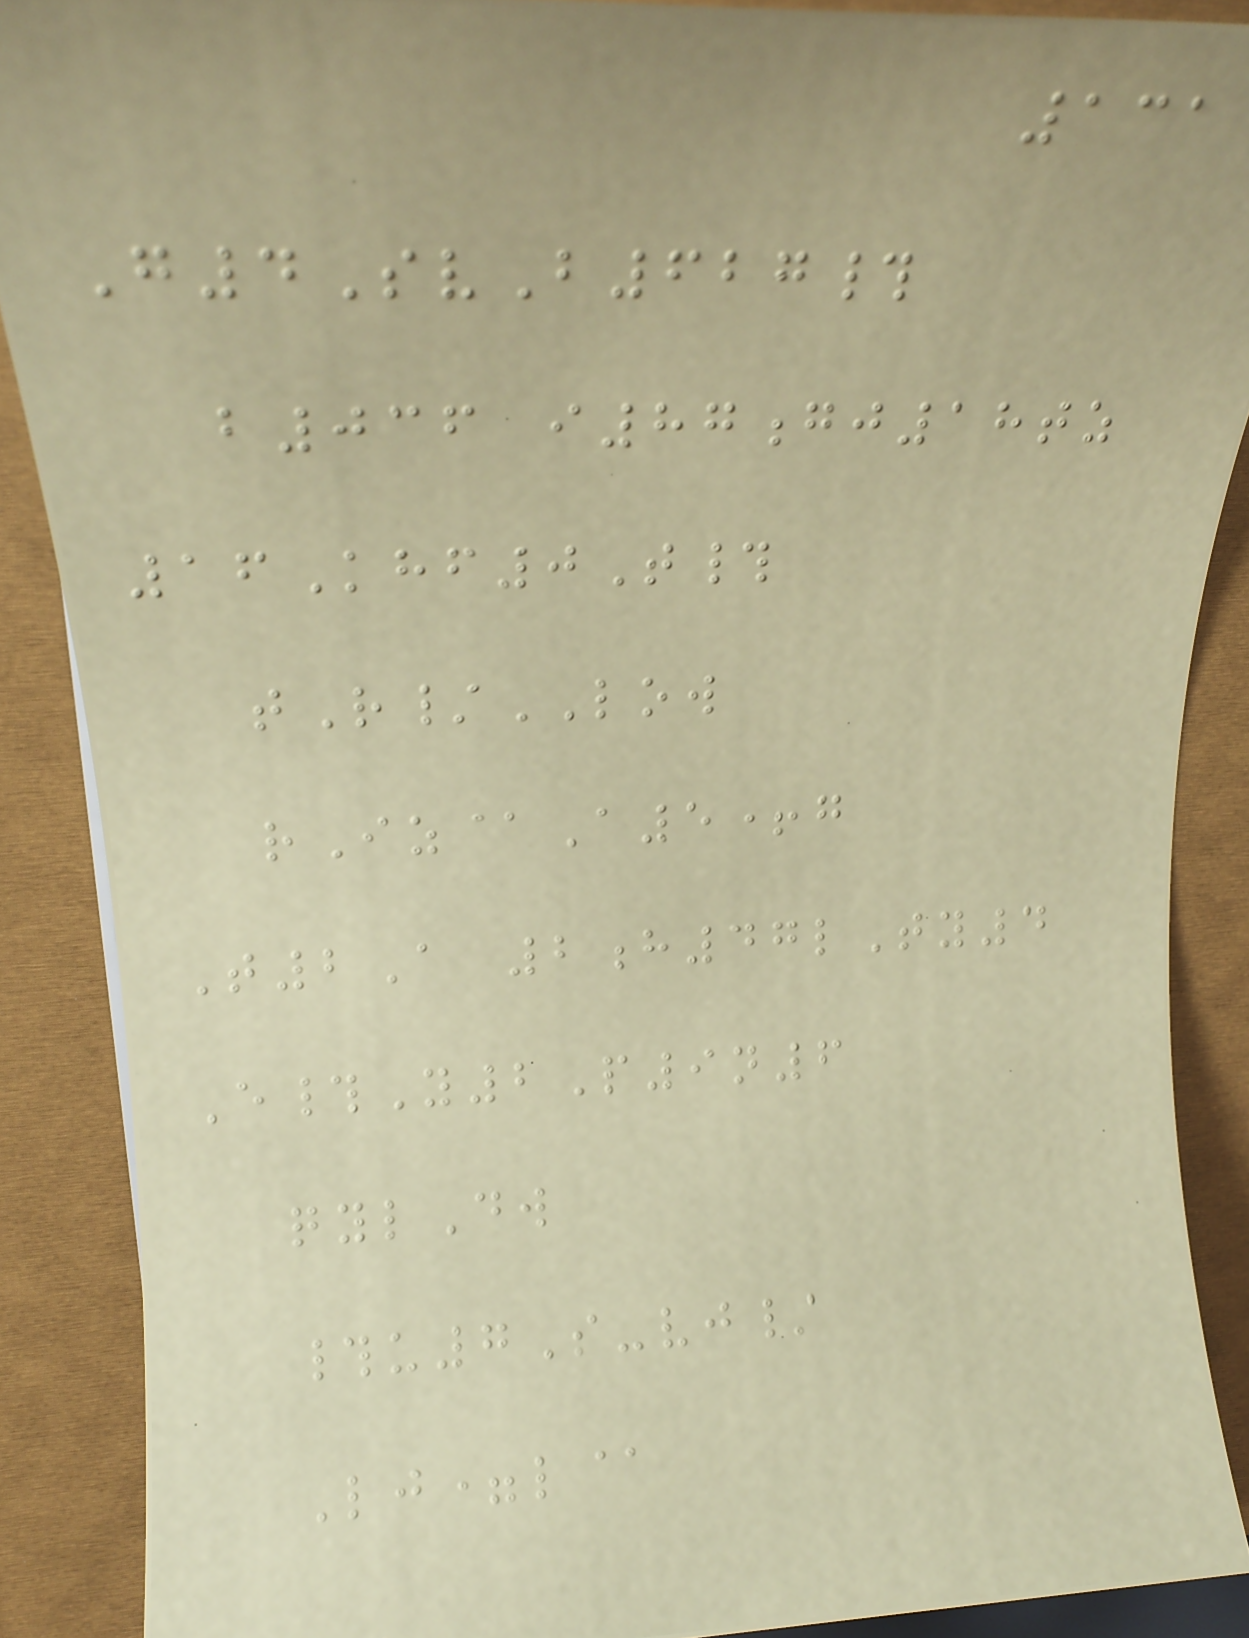131
G4SvB627#
b036 i87gj18tz
16Khf0T#
tR/LOW
rIz@A5+g
T2A 2h47lTy4
E#Y2P9n6
qylDw
#u7S-vj/
Lj=l@
